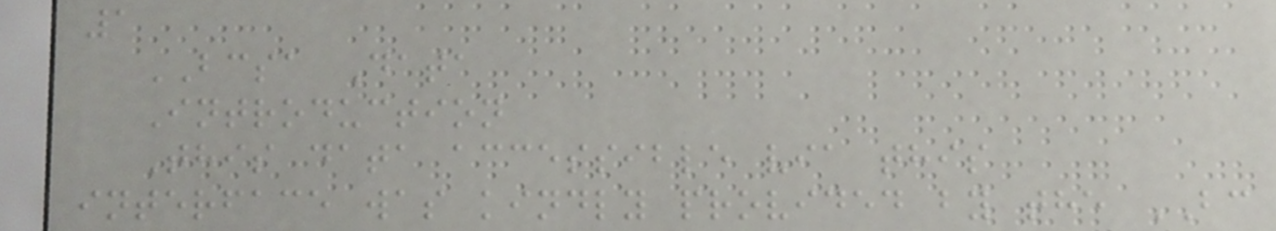1
BCSA Data
Introduction
This data accessible via this
interface was kindly provided by the BC
